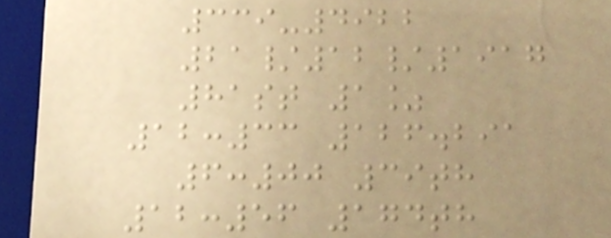339-4922
21/12/1917
81st 1%
12:33 126.291
6:00 39th
12:56 174th
